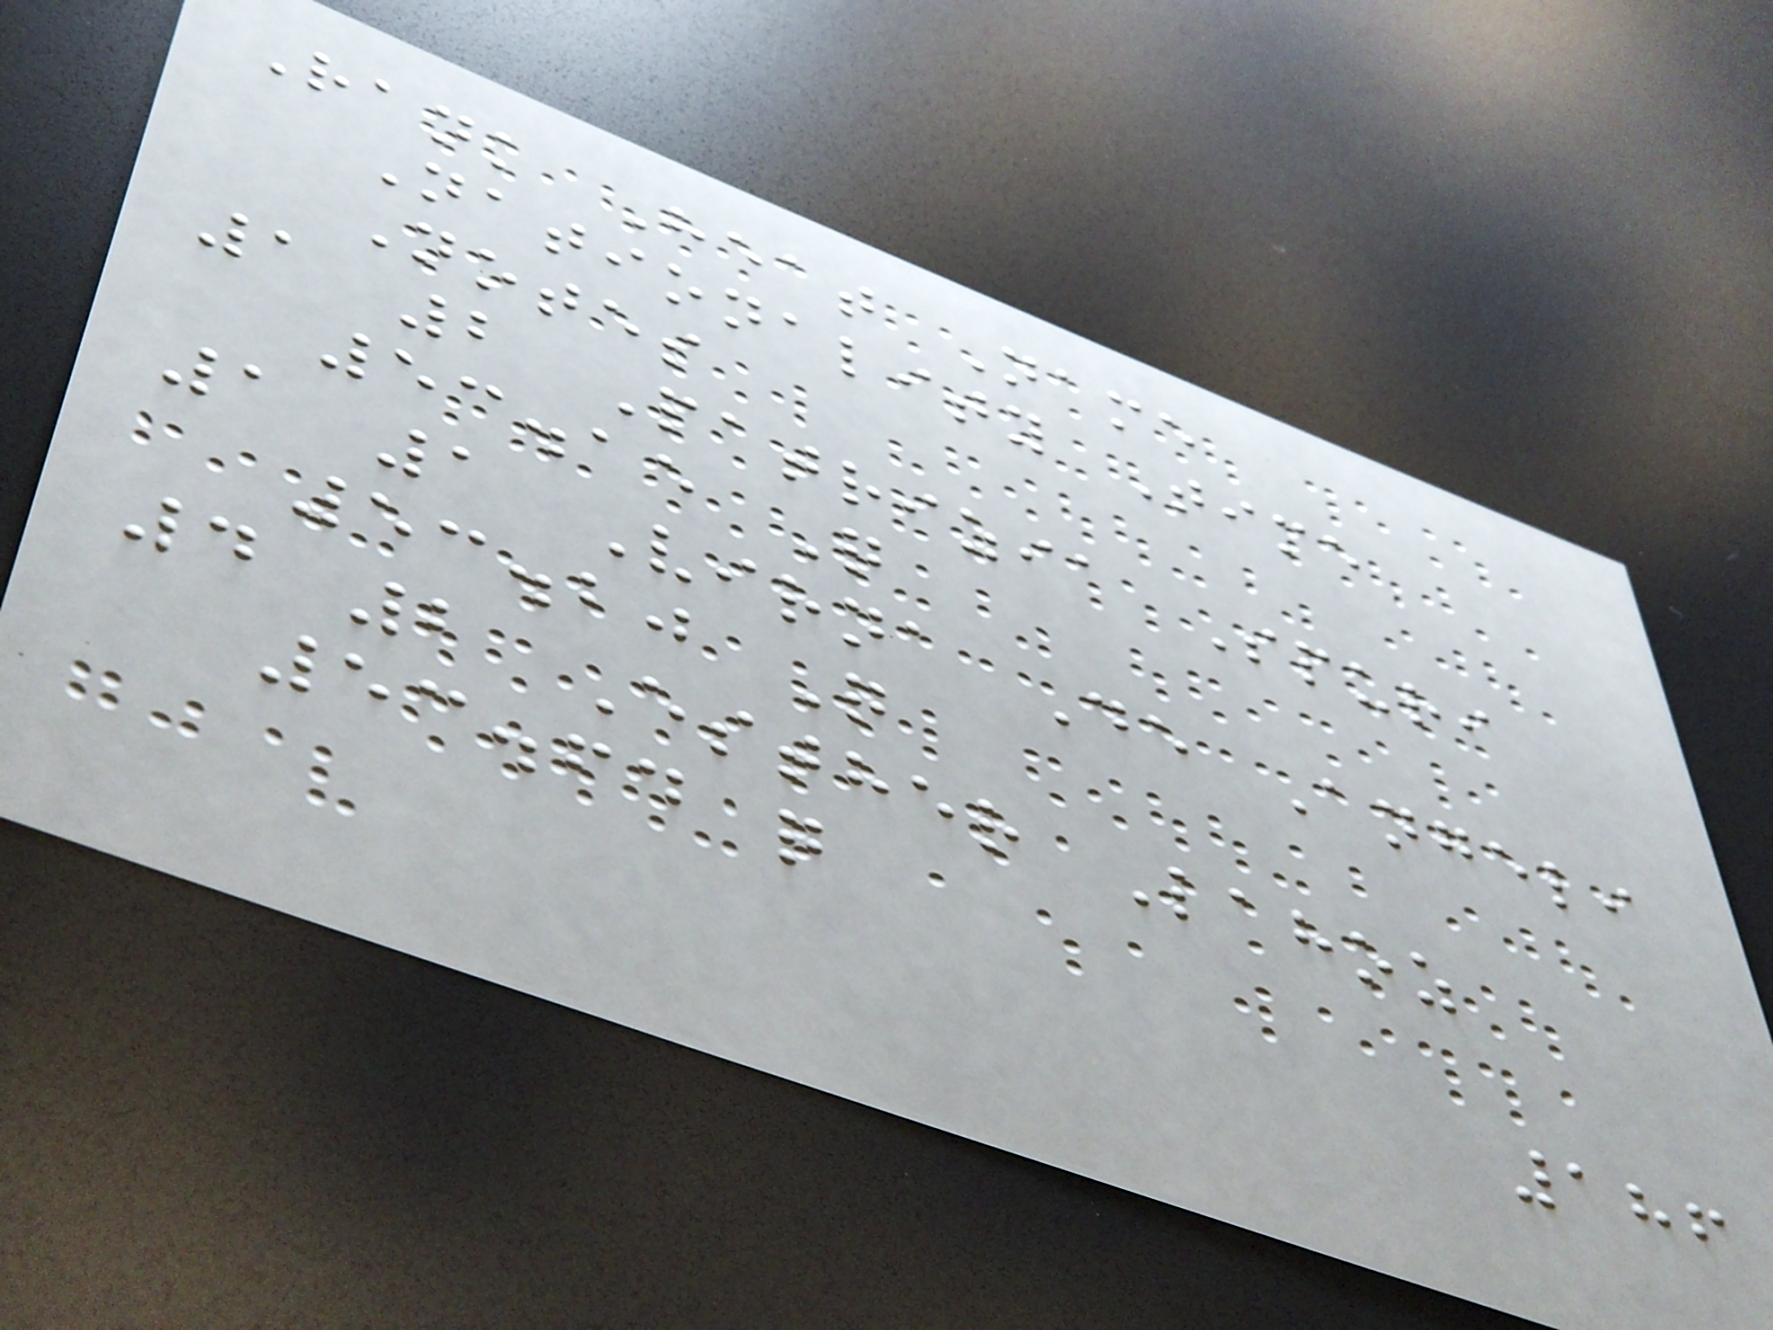Rank Heat Name
Nationality Time
Notes
1 2 Patrizia Spuri
53.15 Q
1 1 Virna De Angeli
53.20 Q
4 2 Esther Lahoz
53.64 q
186
